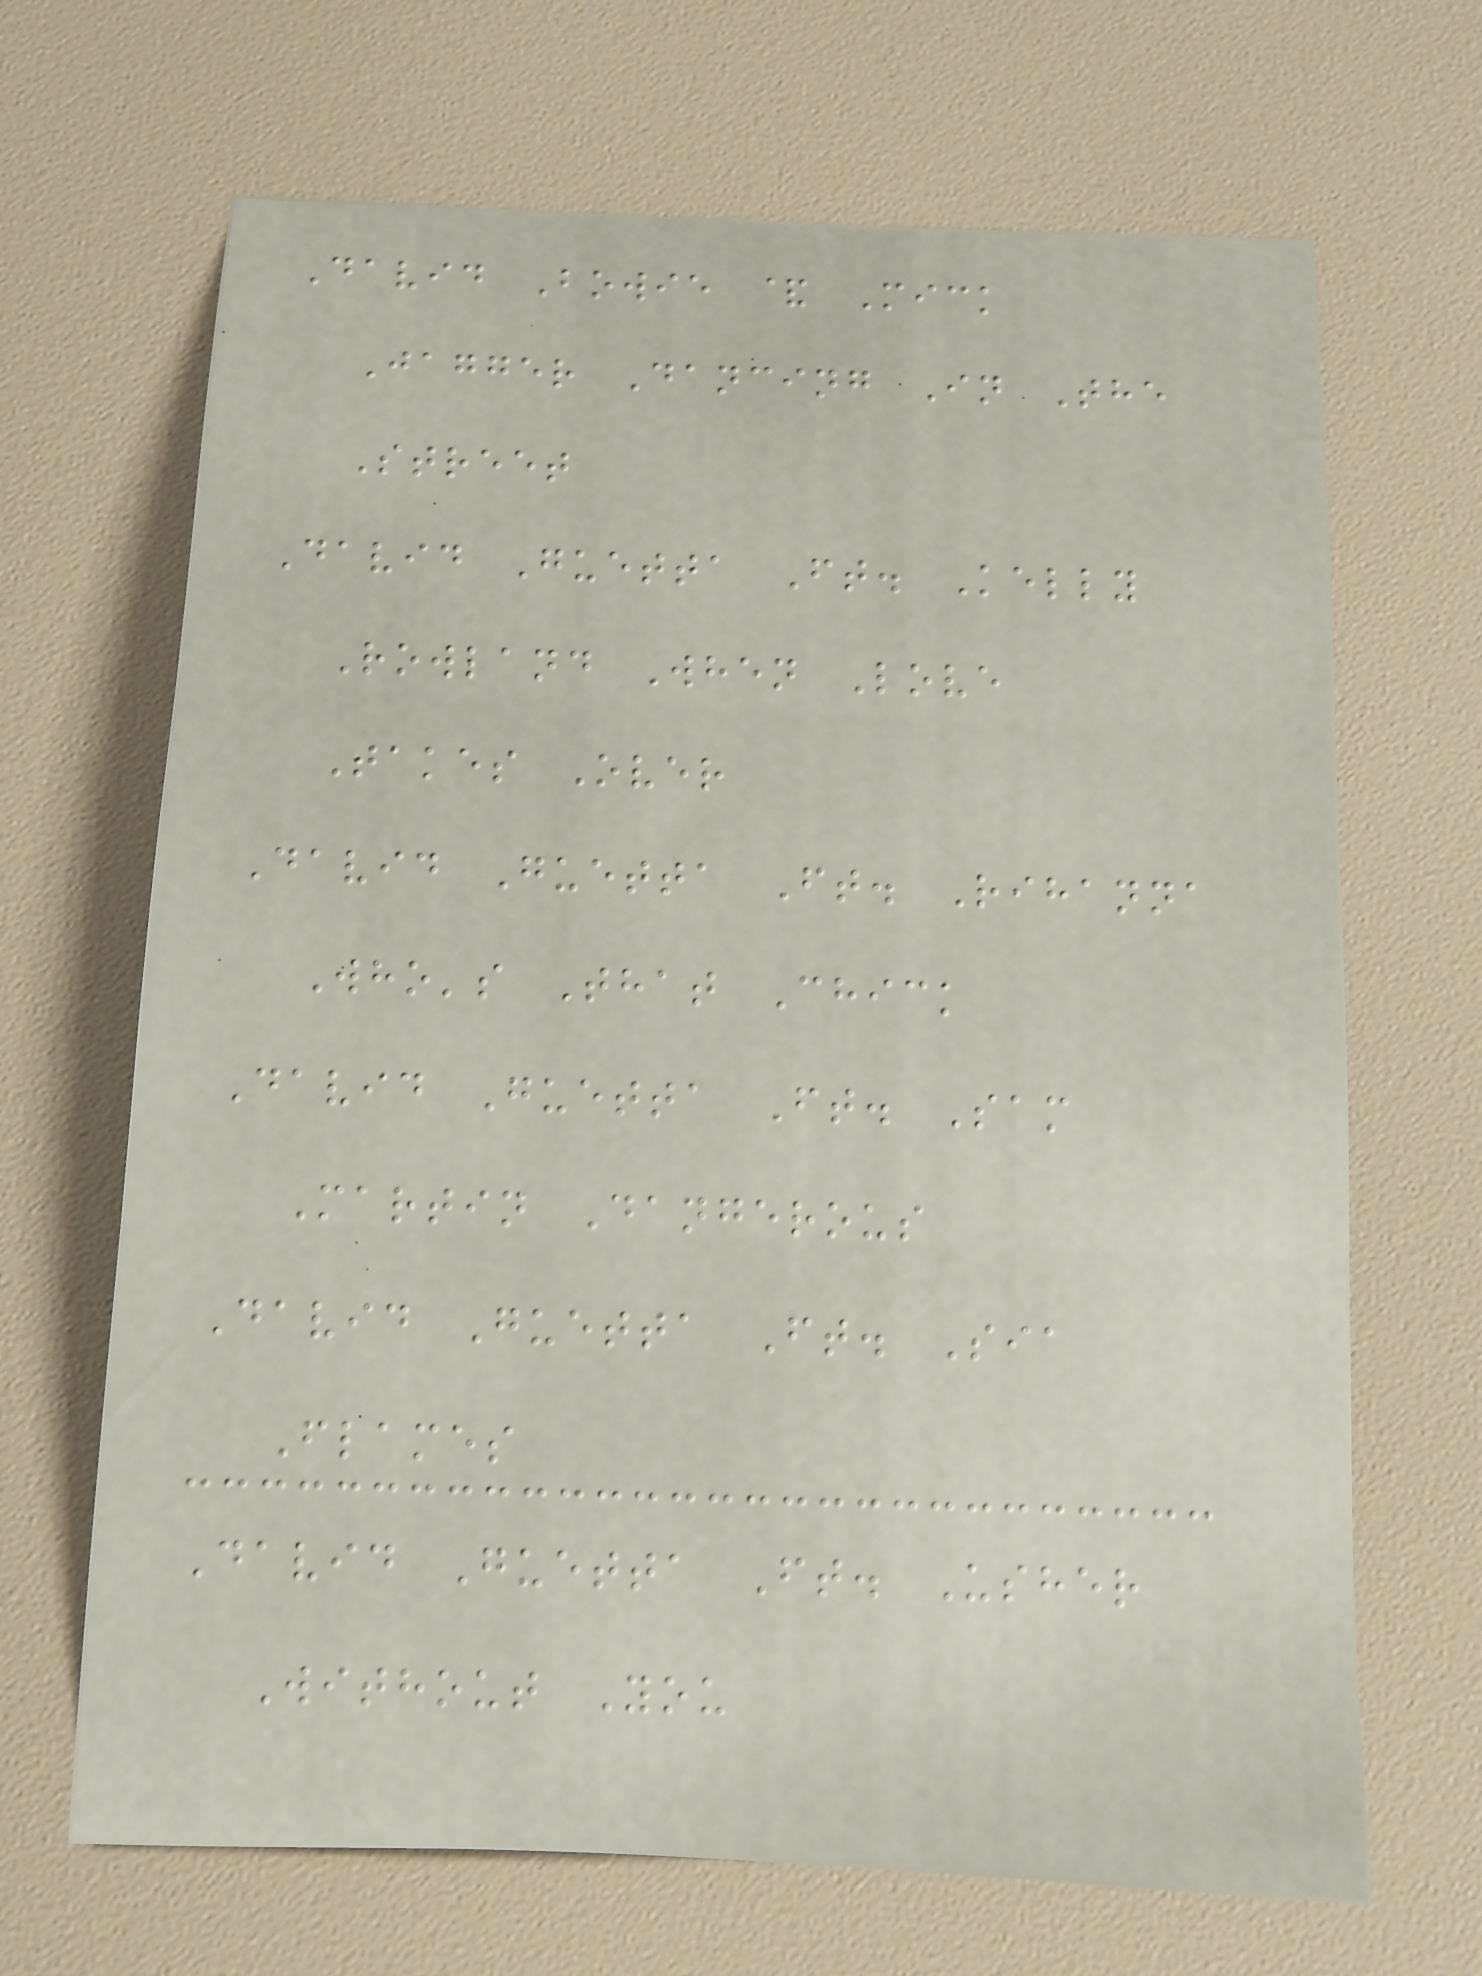David Bowie & Mick
Jagger Dancing In The
Street
David Guetta Ft. Kelly
Rowland When Love
Takes Over
David Guetta Ft. Rihanna
Who's That Chick
David Guetta Ft. Sam
Martin Dangerous
David Guetta Ft. Sia
Flames
David Guetta Ft. Usher
Without You
